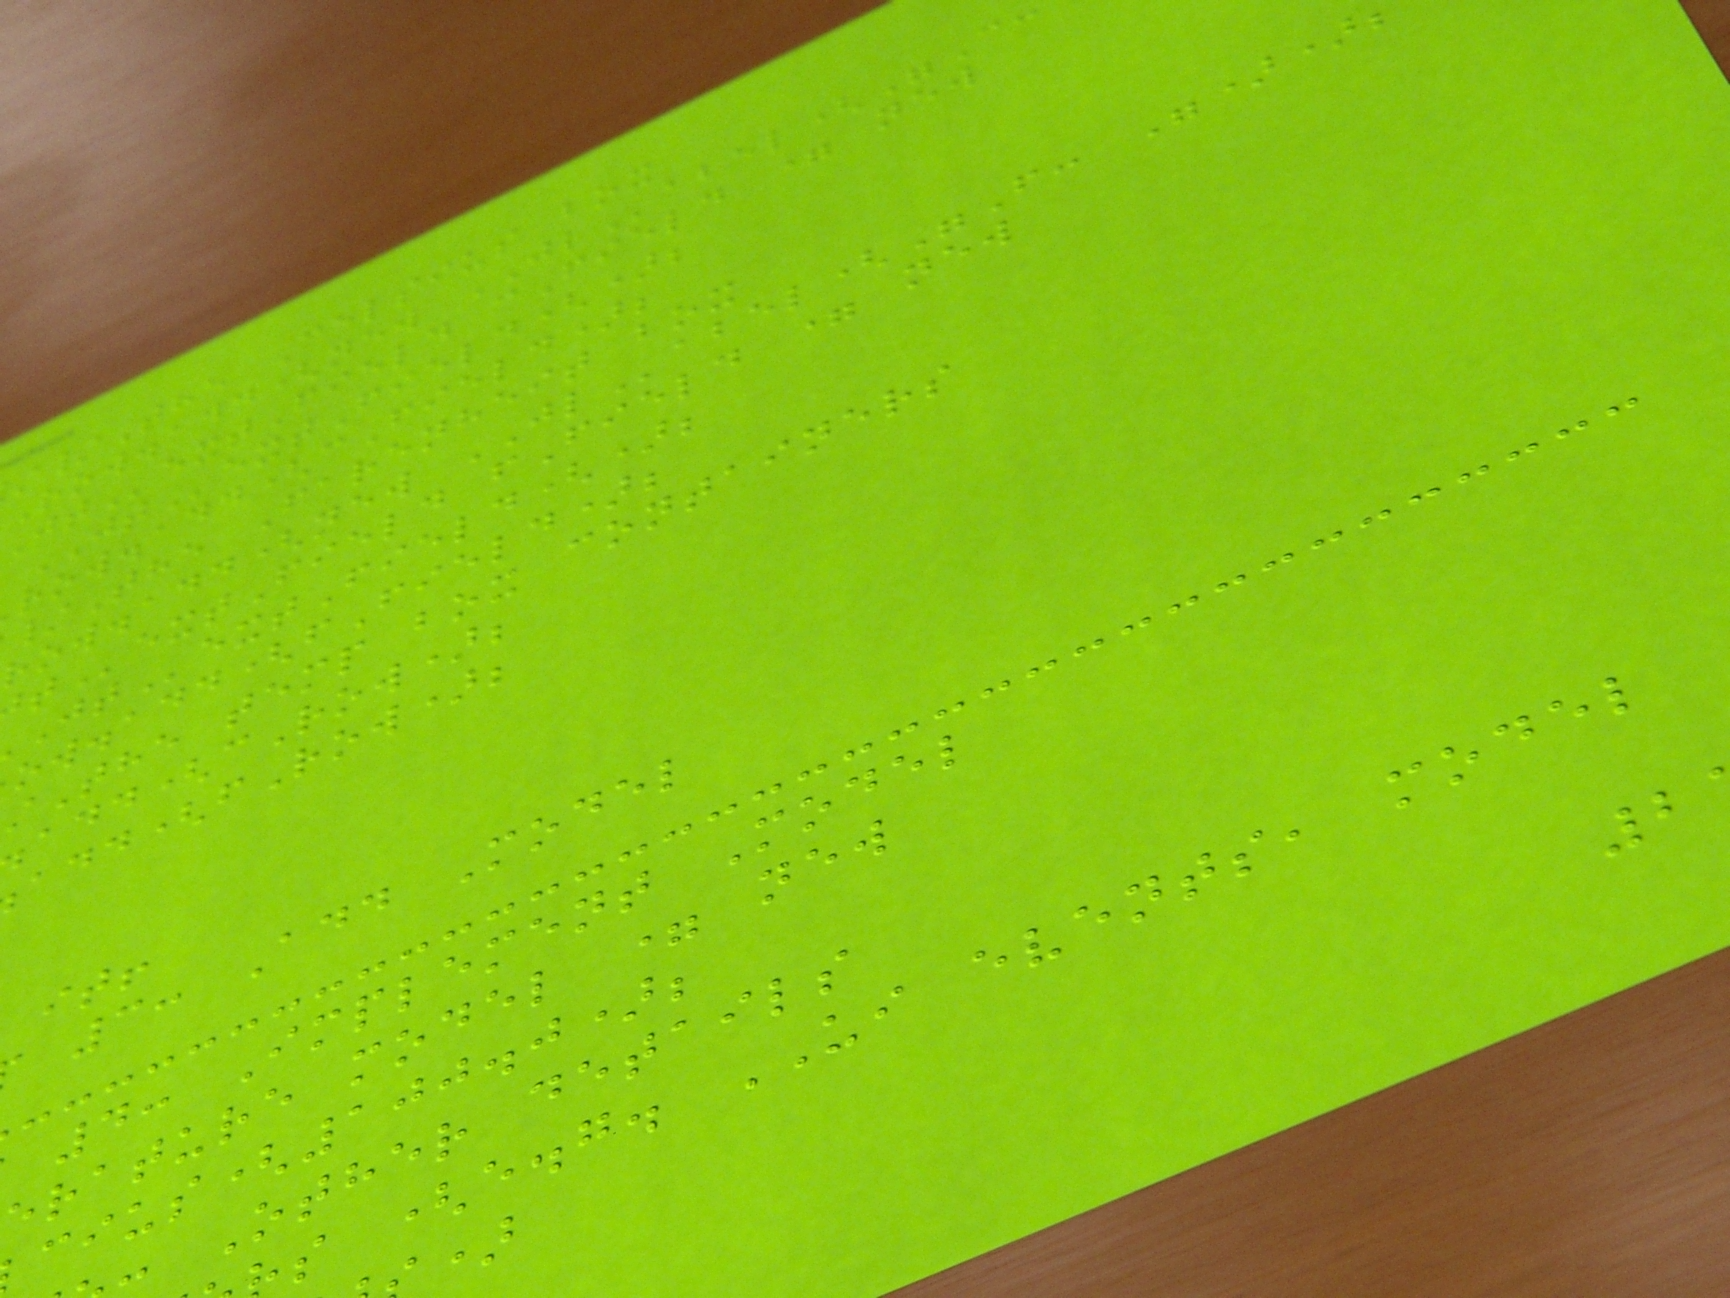/The Celsius box
Row.add(new JLabel("C:
extField cField = new
JTextField();
ow.add(cField);
/The Farenheit box
row.add(new JLabel("F: "))
extField fField = new
extField();
ow.add(fField);
The temp box containers
add(cRow);
add(fRow);
3: Add Model
4: Implement Model
erature model = new
cius(100.0);
Other details
s (e.g. UI events, model
